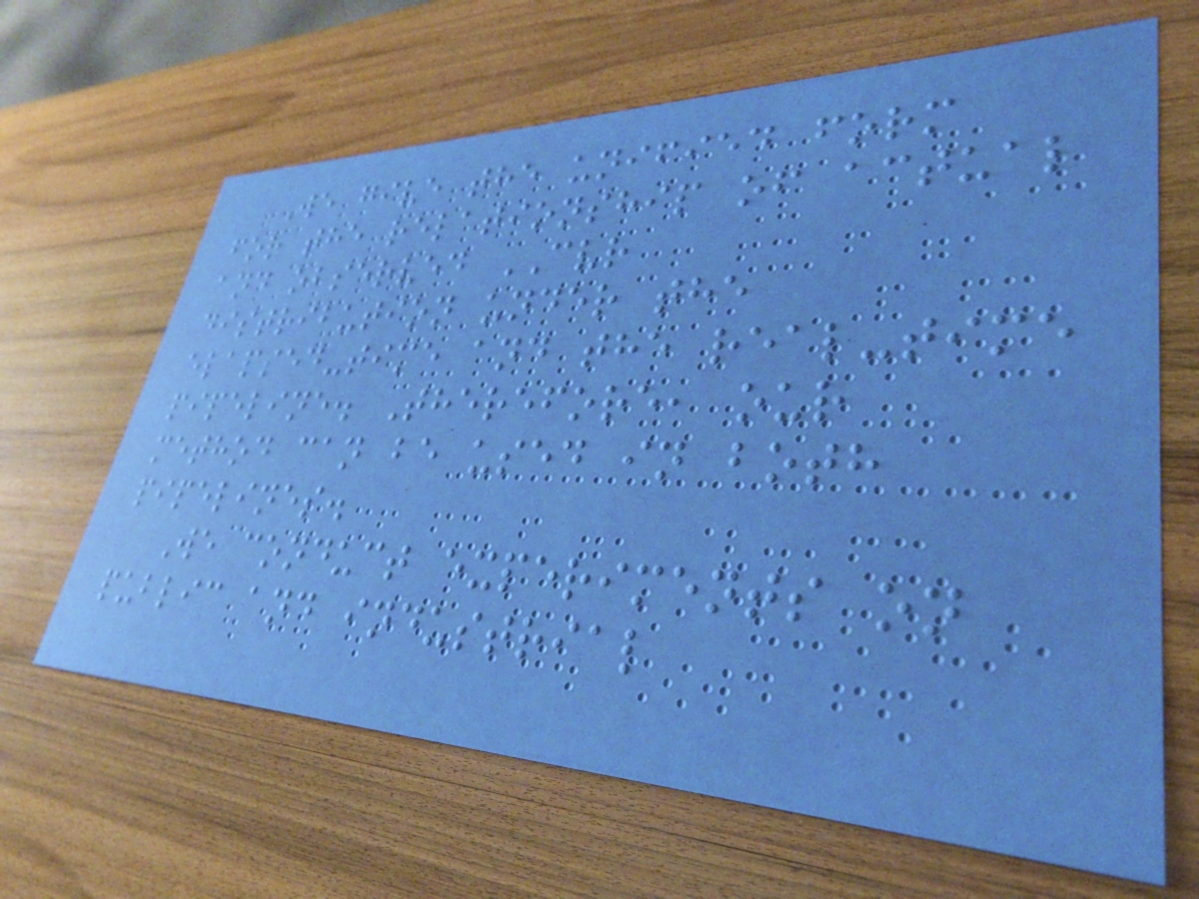We give the unified form
for the relationship of actual
and observed CVR
distribution under the
elapsed-time and the real-time
pipeline. Therefore, our
method can be used in both
pipelines.
We conduct experiments on
public and industrial
